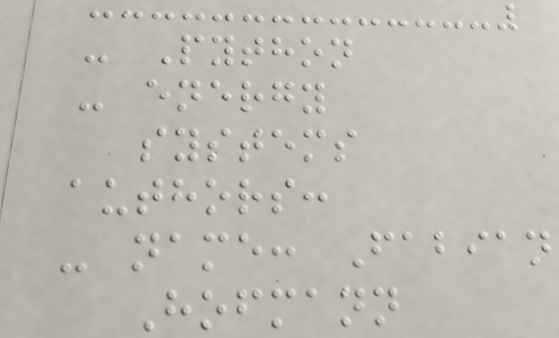- Python
- energy
systems
authors:
- name: Fabian
Hofmann
